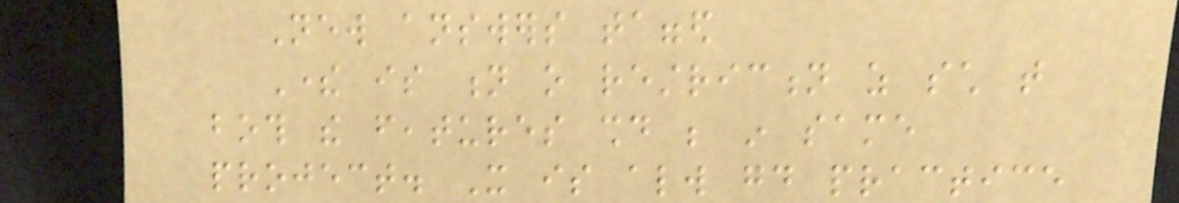New answers tagged
There is n o restriction as such that
both the features should be in same
project. It is always good practice
